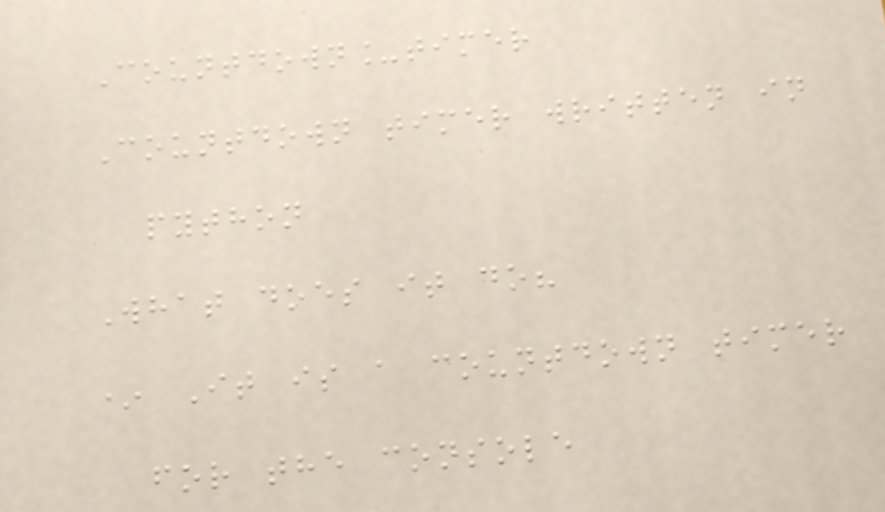Countdown_timer
Countdown timer written in
python
What does it do?
* It is a countdown timer
for the console
